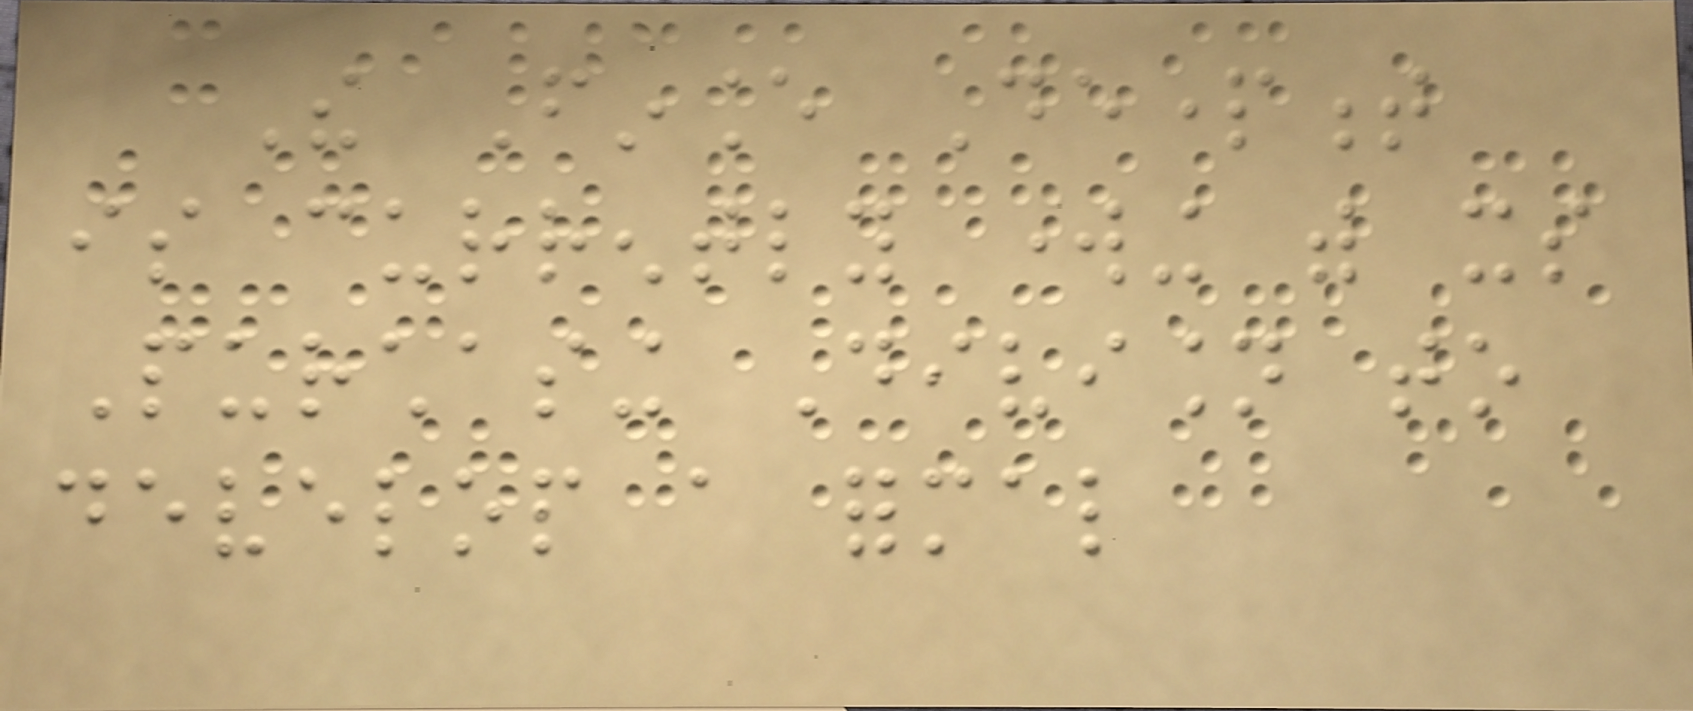The Finance Department
is currently working with its
Purchasing Division to
develop a formal
